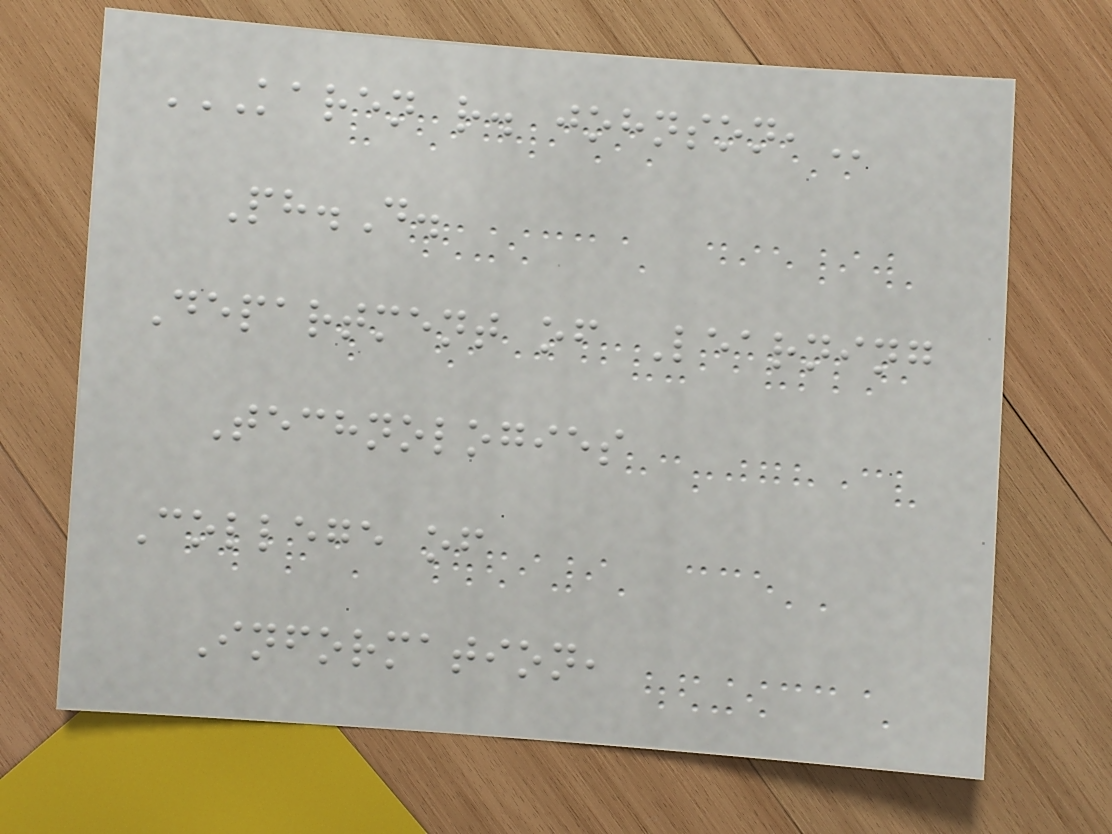KAREN R. JOHNSON,
Ph.D.
Department of Learning
Technologies
College of
Information,
